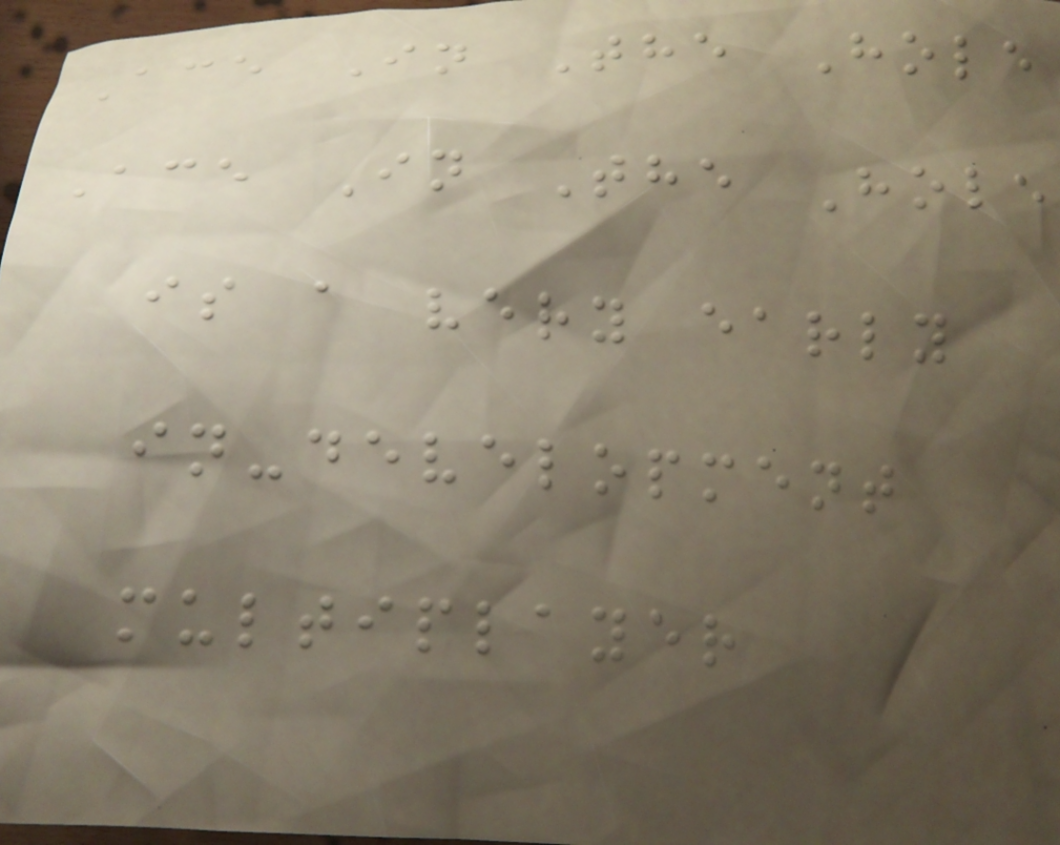Ace In The Hole
Ace In The Hole
is a very early
in-development
multiplayer
